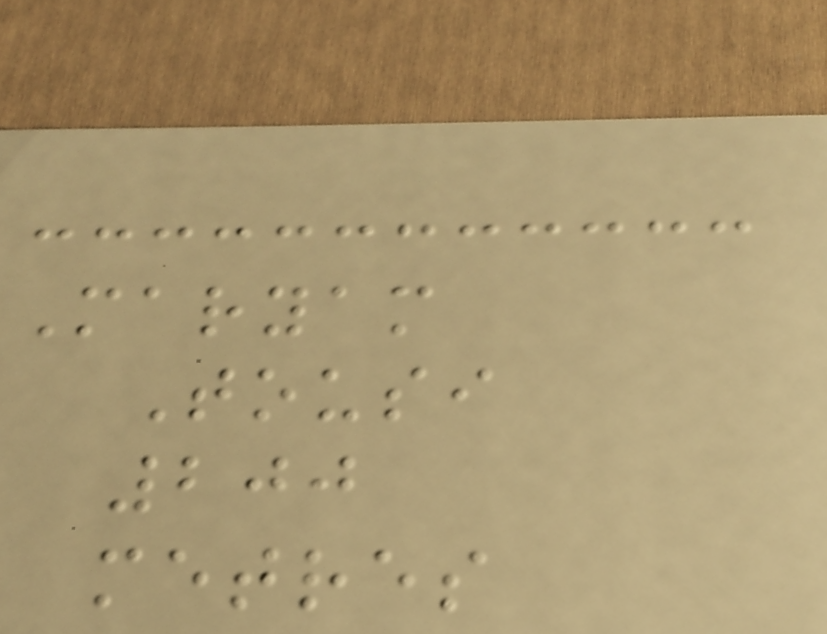Maryam
Tousi
200
metres
